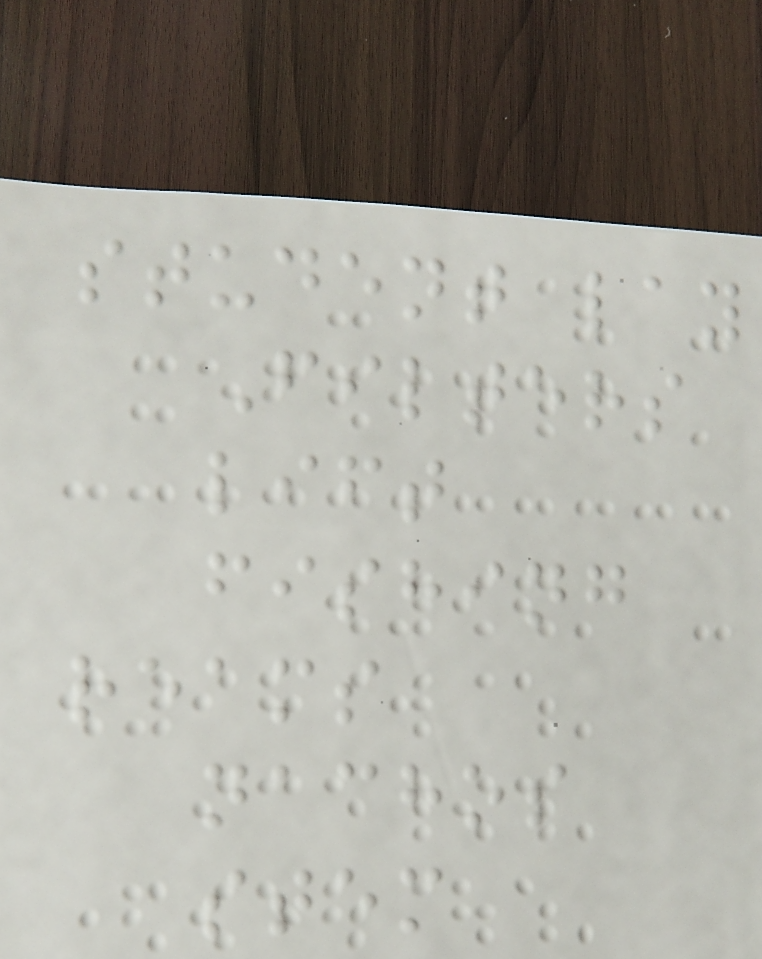student lay
Filters
lift
fishing
reams
nachos
stem
